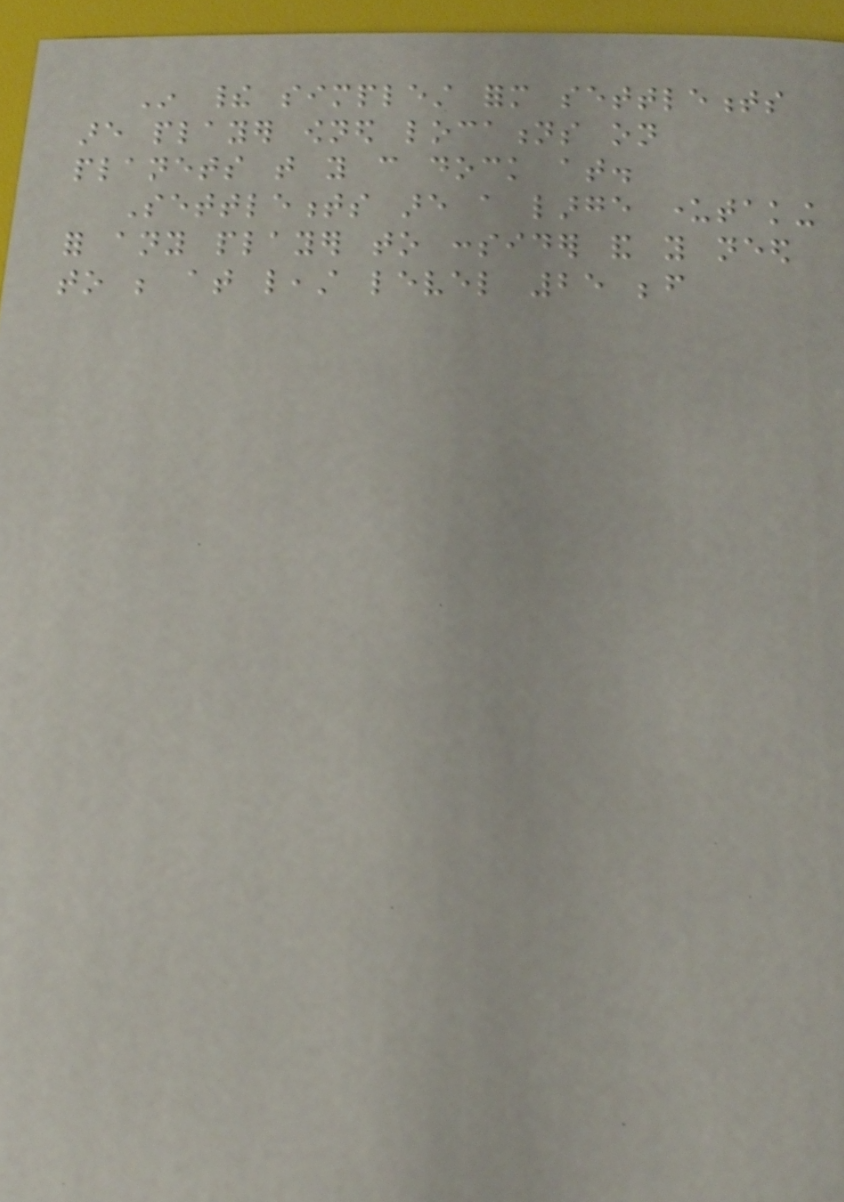In their simplest form settlements
are player owned locations on
planets that you can dock at.
Settlements are a large undertaking
for any player to consider and you need
to be at least level 25 before
